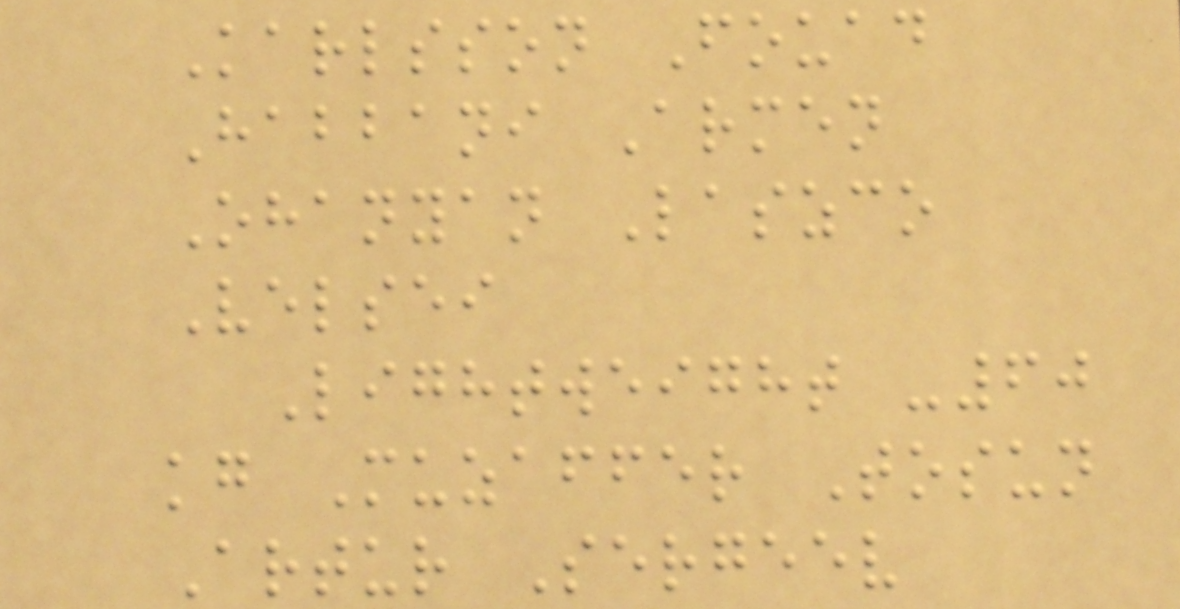Karlsson Fouad
Habbani Armen
Ohanyan Laszco
Velsei
Lightweight -60
kg Muzaffer Tosun
Artur Sergeev
